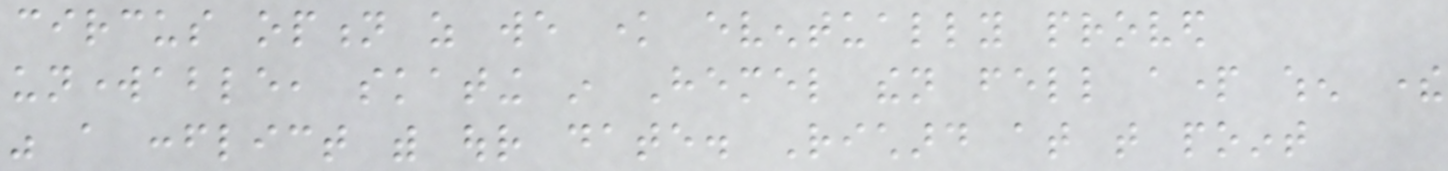circus option as we know eventually proved
unworkable, skating in Hemel then fell apart when there
was a conflict with our date. Richard at that point
